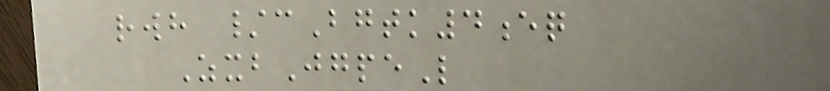rwh /cBgtk4eq
ZxbJgpeL
